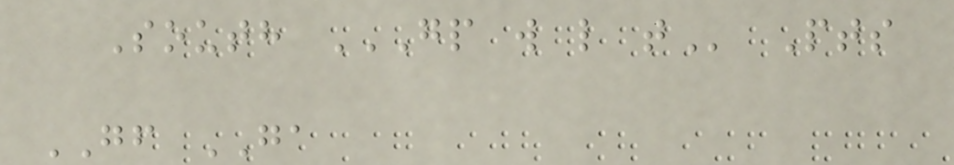South GP W L T Pts
GF GA
